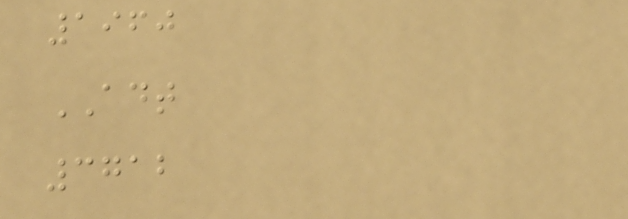1960
ADT
3712
